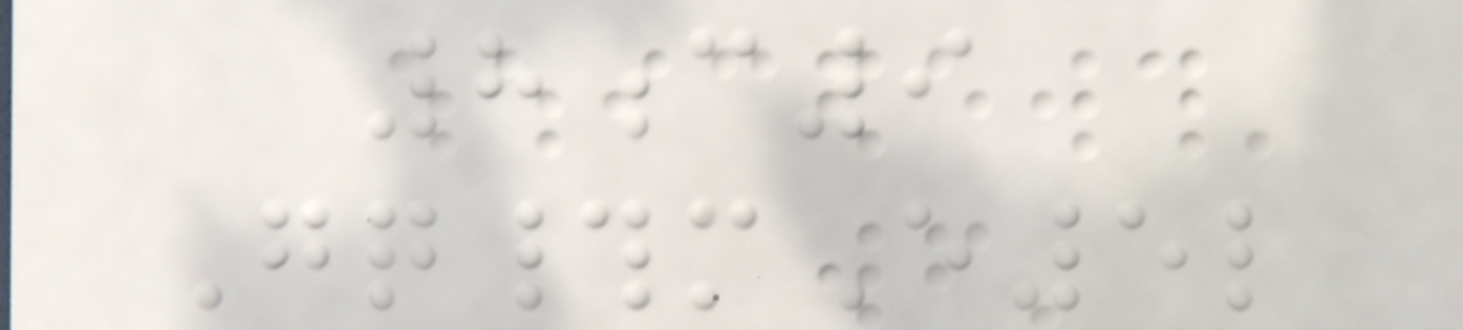8c9
Gq#mE5l
